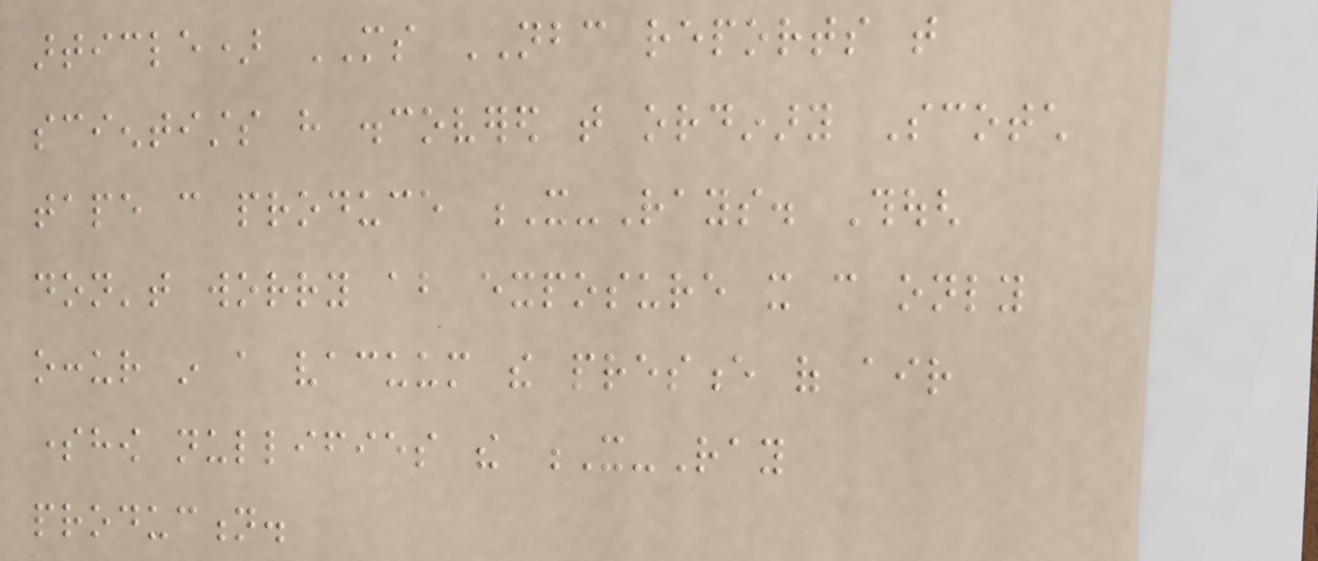article) MS NBC reports that
scientists have discovered that ordinary Scotch
tape can produce X-Rays. Though
don't worry about exposure it can only
occur in a vacuum the presence of air
somehow nullifies the X-Ray
production.
